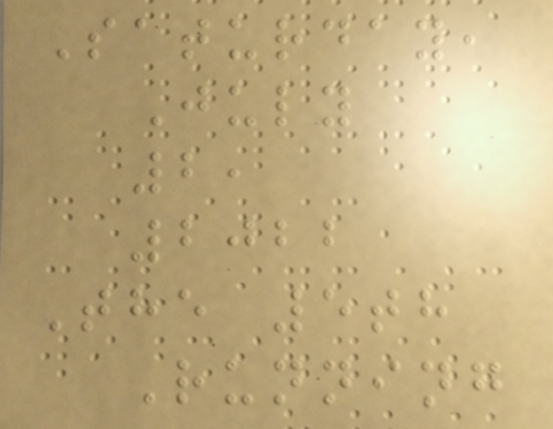Saturday,
July
2,
2022
The 5th
Running
